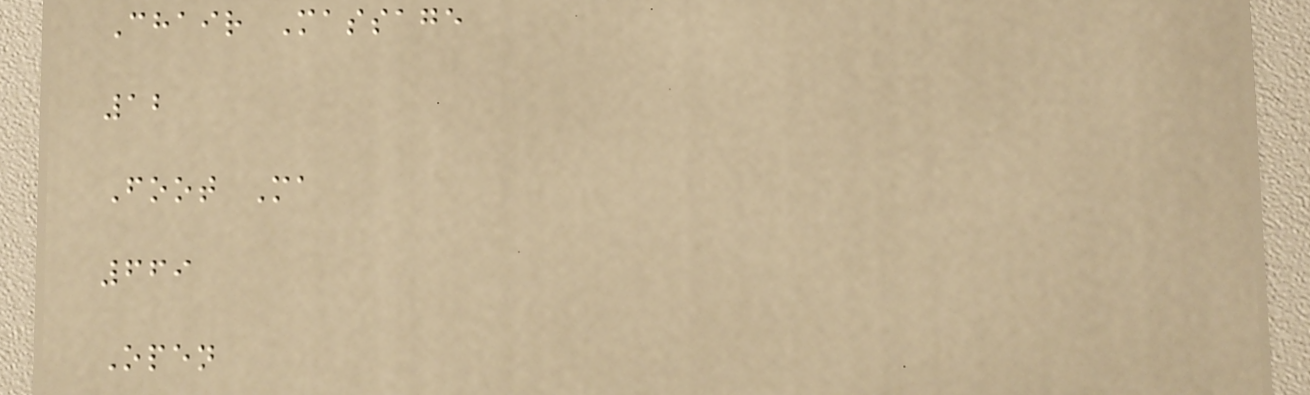Chair Massage
12
Foot Ma
669
Open
